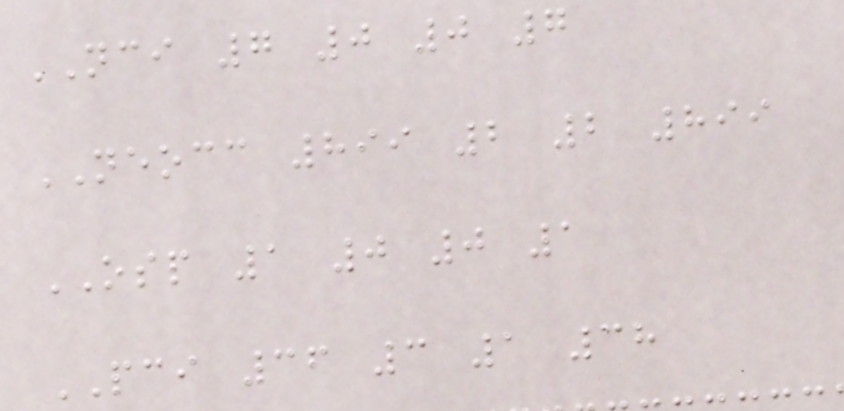NCI 7 0 0 7
NEOCC 899 2 2 899
OSP 1 0 0 1
PCI 36 3 1 38
